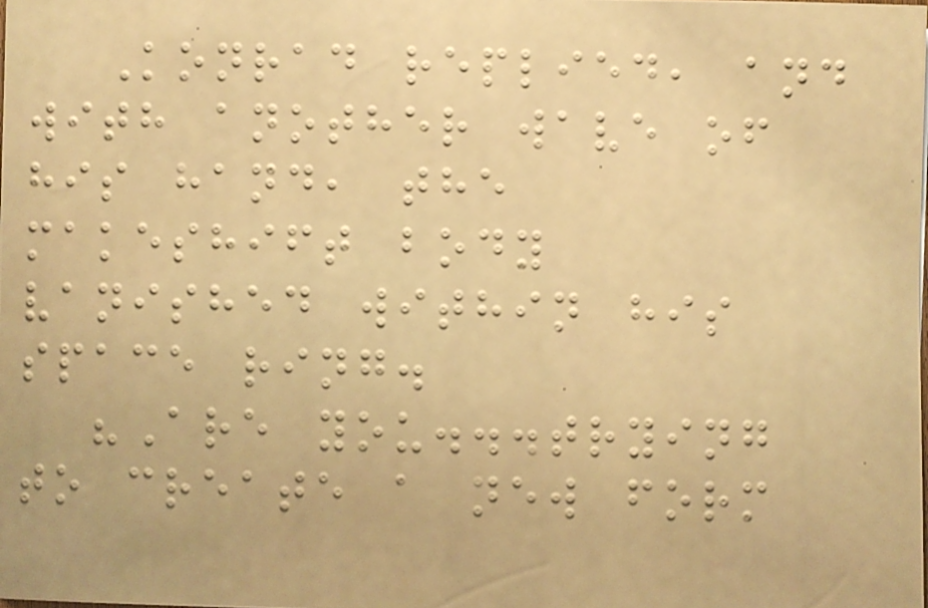Konrad replied, and
with another wave of
his hand, the
makeshift body
vanished within his
space ring.
"Are you...trying
to create a new form
